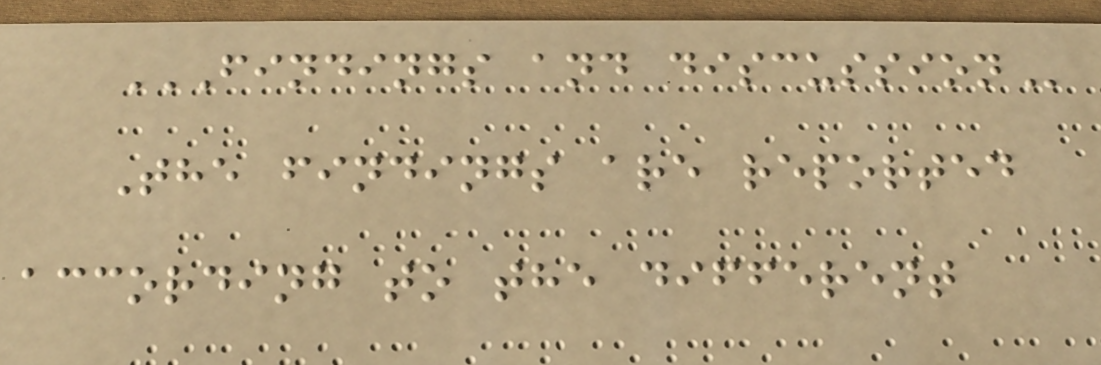FINDINGS AND DISCUSSION
The findings are reported
according to the different
